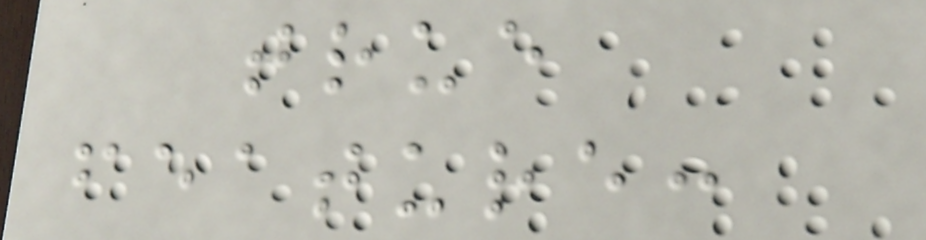true
feature:
